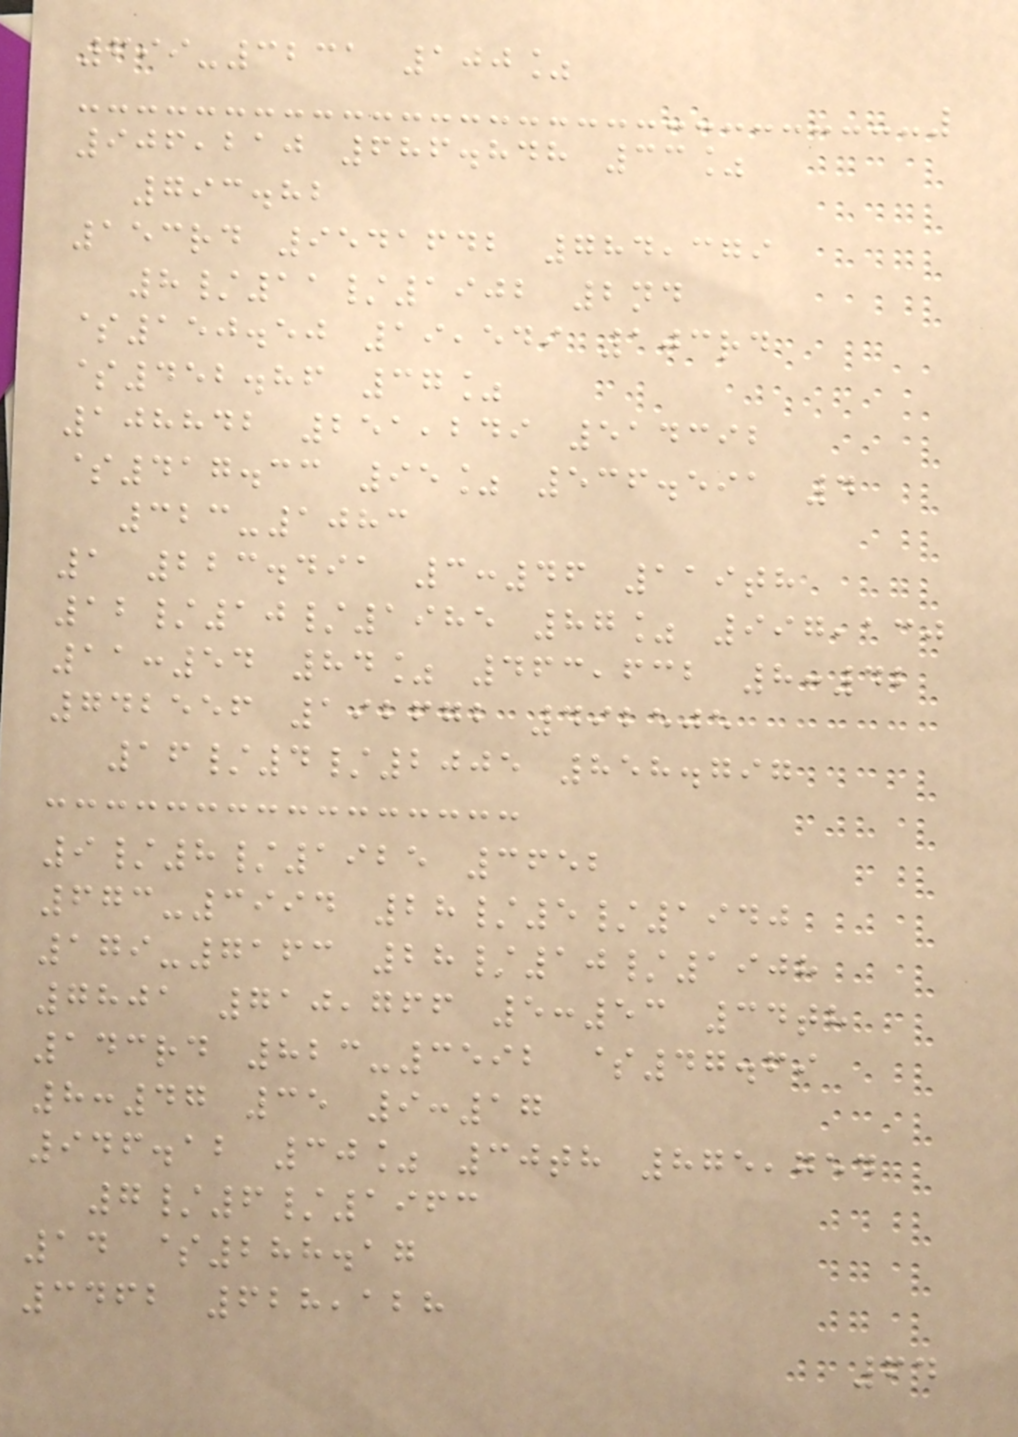699-3231 100%
906,210 686.848 33%
793.82
153rd 9541642 784,379
8/11/1902 2nd
$150.50 19,549 103rd
$452.86 37%
108842 251,249 514392
$417.33 95% 536.591 4
323-1083
1 223.491 3:46 119th
12/10/1985 87% 997,130
11:54 84% 463,632 8:42
742556 192672 492505
16/4/2005 858.797
9/8/1925 3652
673-3994 28/5/1940
179-7163 28/10/1908
7801 710,766 5:53 34th
143rd 823-3592 $47.69
8:47 35 9:17
946.12 30% 30th 875,754
7/6/1963
14 $288.17
3462 628,128
64
